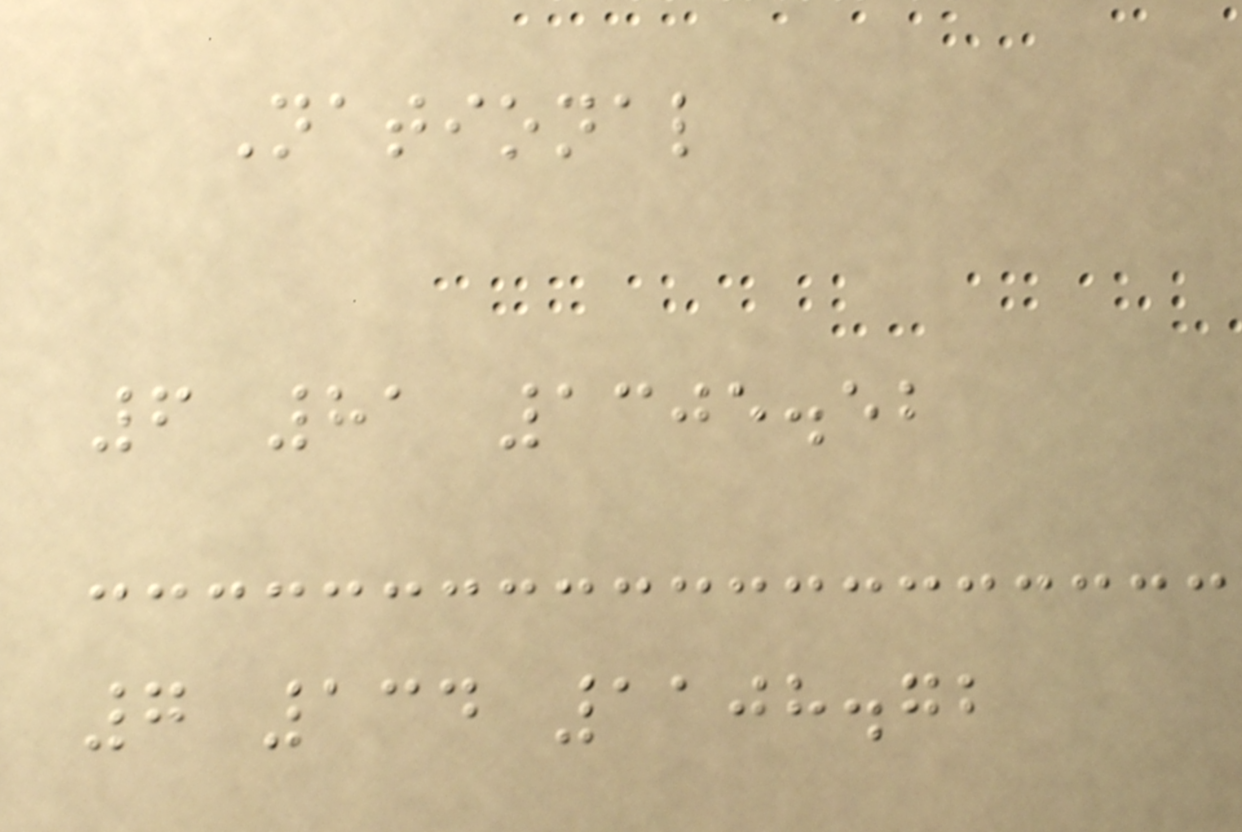National
6 81 1305.52
7 134 1108.72
